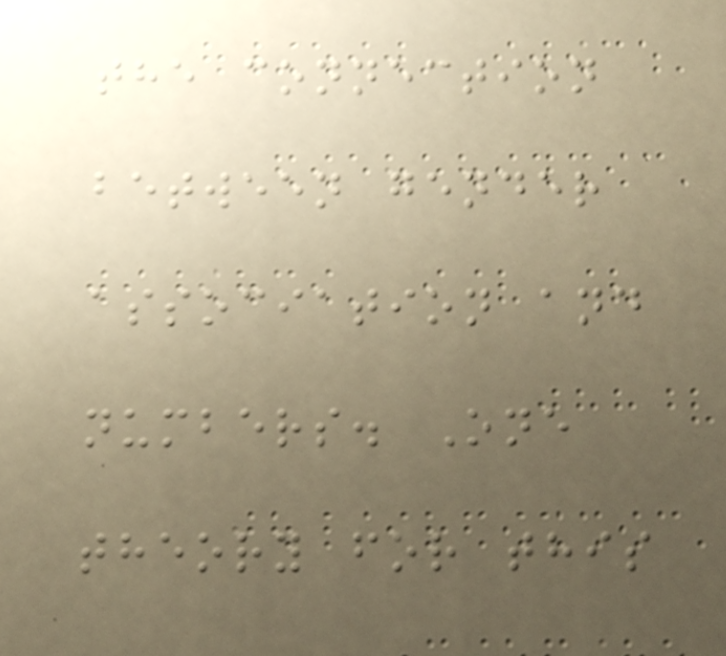the connection
between gender
association and
numbers. One
theory for this
